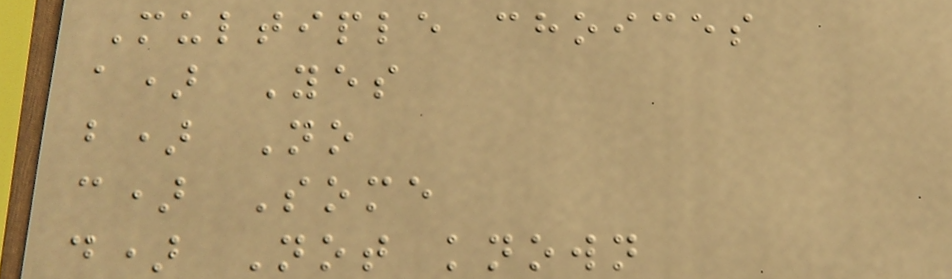Multiple choices
a) Yes
b) No
c) Some
d) Not known
